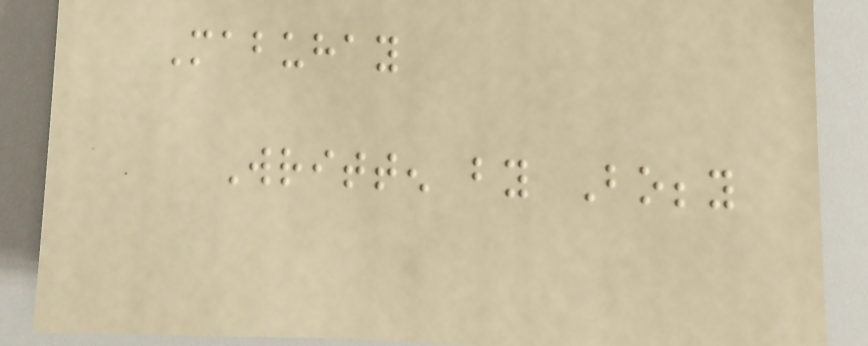Mabuhay
Written by Bobby
